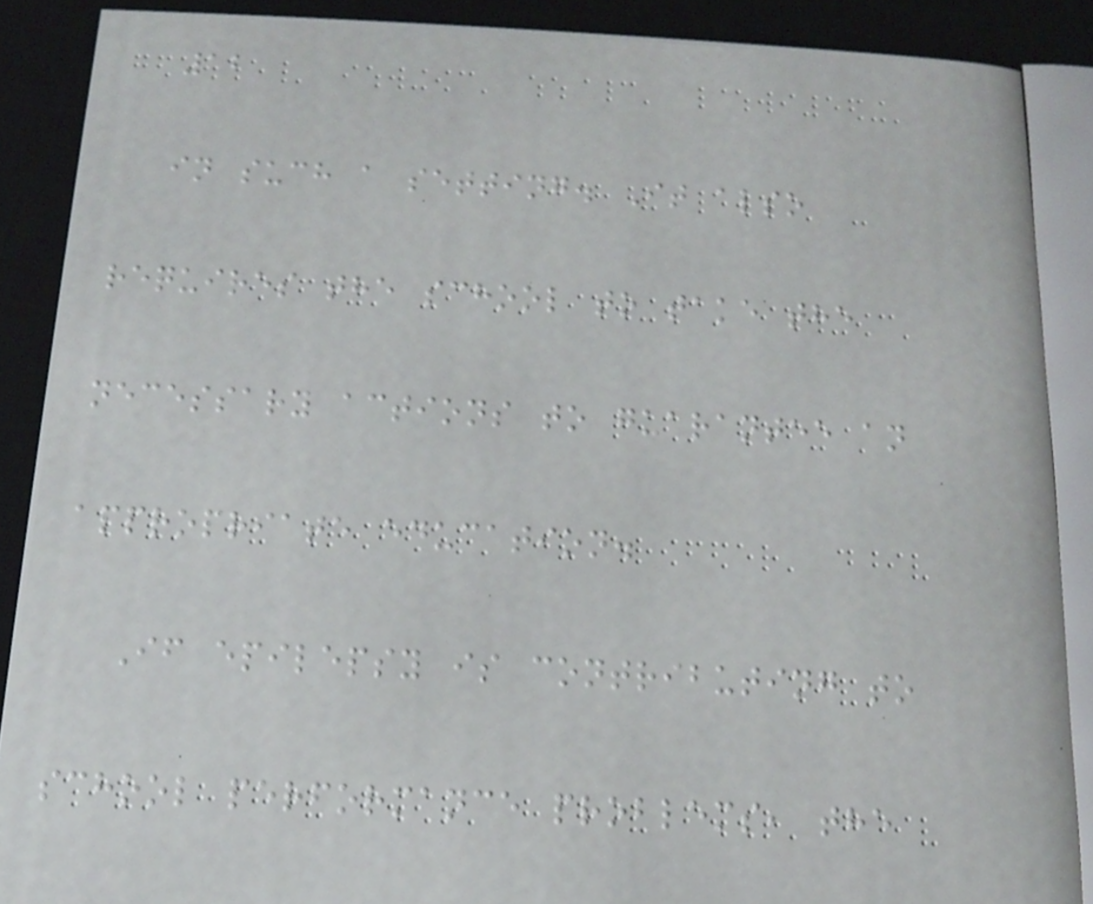12
in such a setting. It also
requires the school to take the
necessary actions to guarantee an
appropriate education.
If epilepsy is contributing to
school performance problems, the
